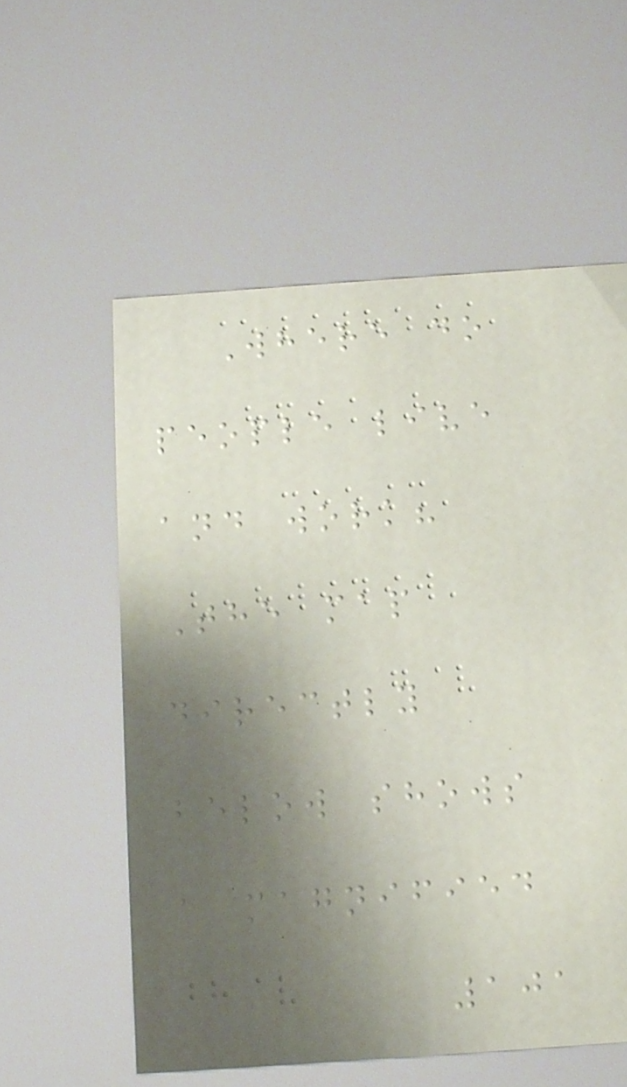Where do
people live
and work?
The map
directly
below shows
a magnified
101
